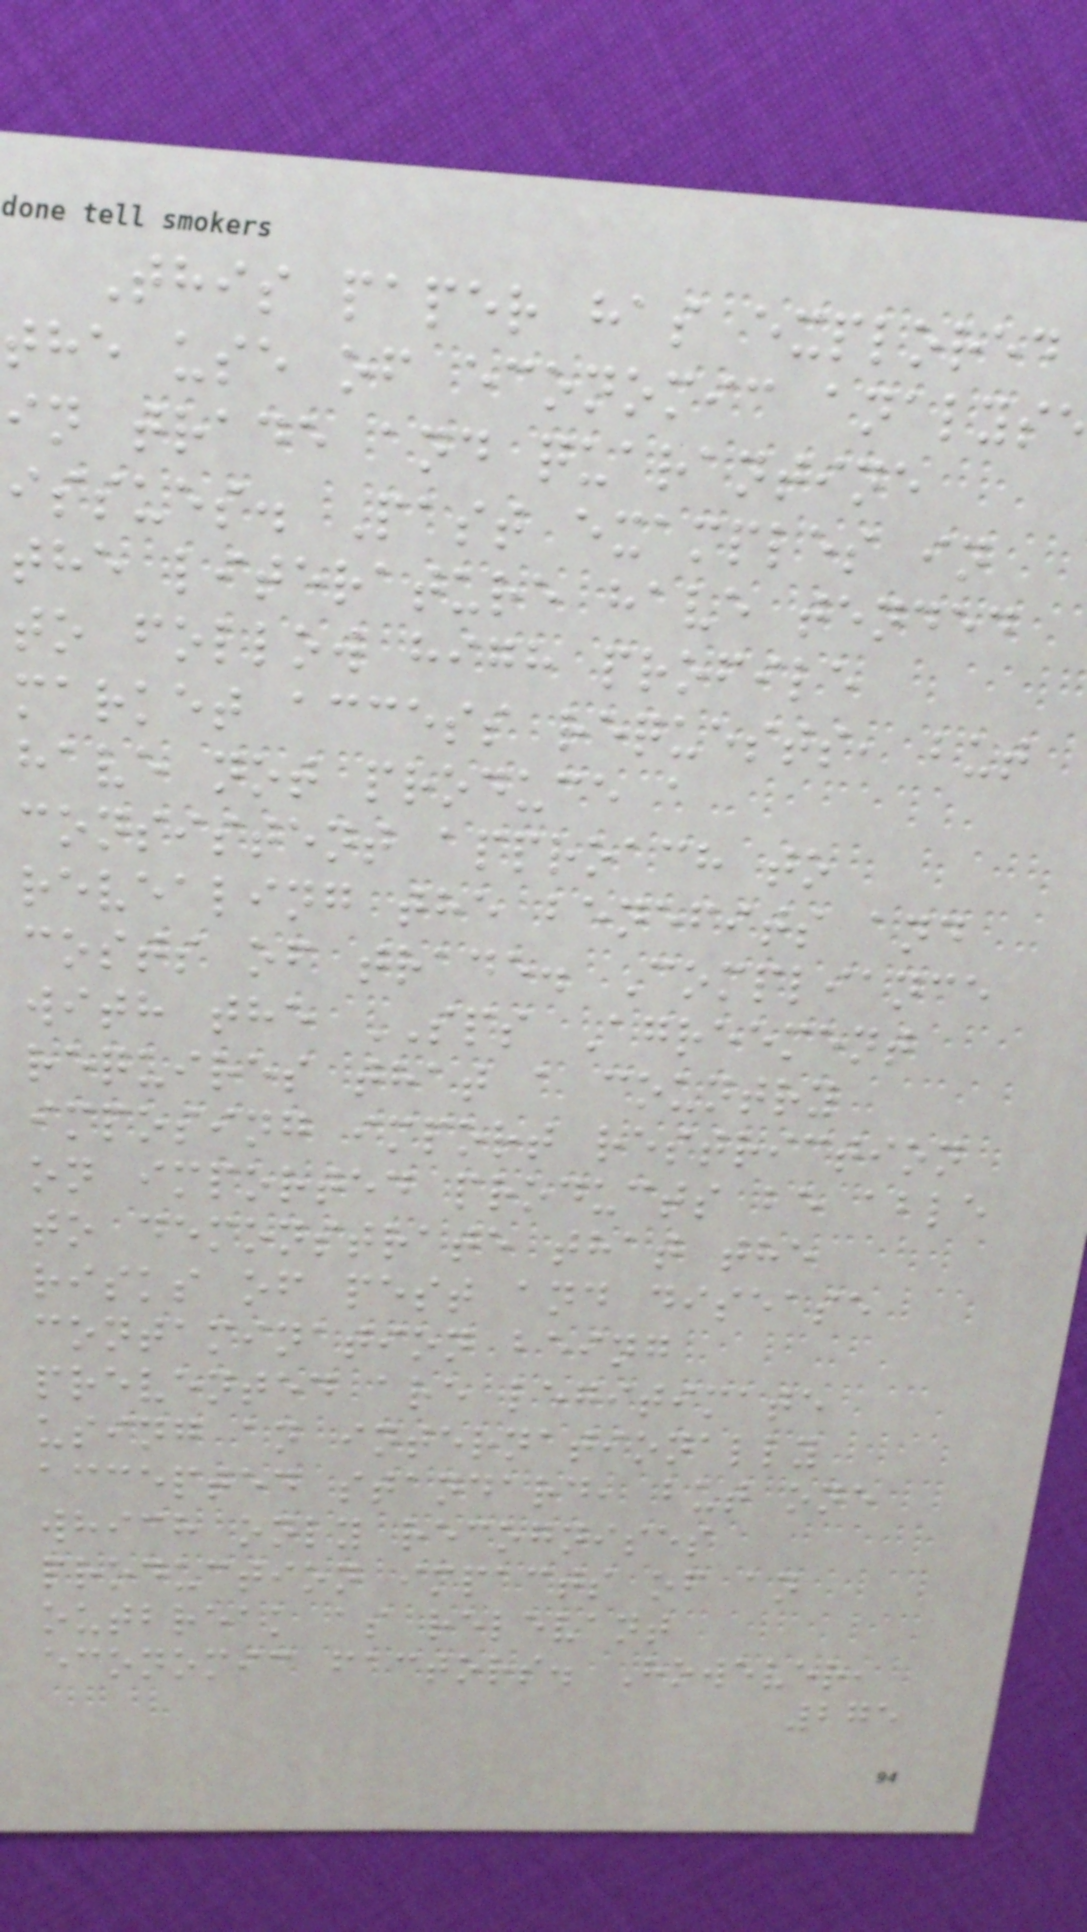This paper has explored
the use of economic analys
in trade and quarantine
issues. Past examples in
the literature have tended
to follow high profile
market access requests, but
have not produce a
consistent approach to
revealing the benefits and
costs of trade. Compliance
with the SPS Agreement
requires that a country
imposing import restriction
on imported products be able
to demonstrate that the
risks of pest and disease
contamination being
prevented are legitimate
using an internationally
accepted standard, but one
which only recognises
production impacts of an
outbreak as relevant
economic factors. However,
275
